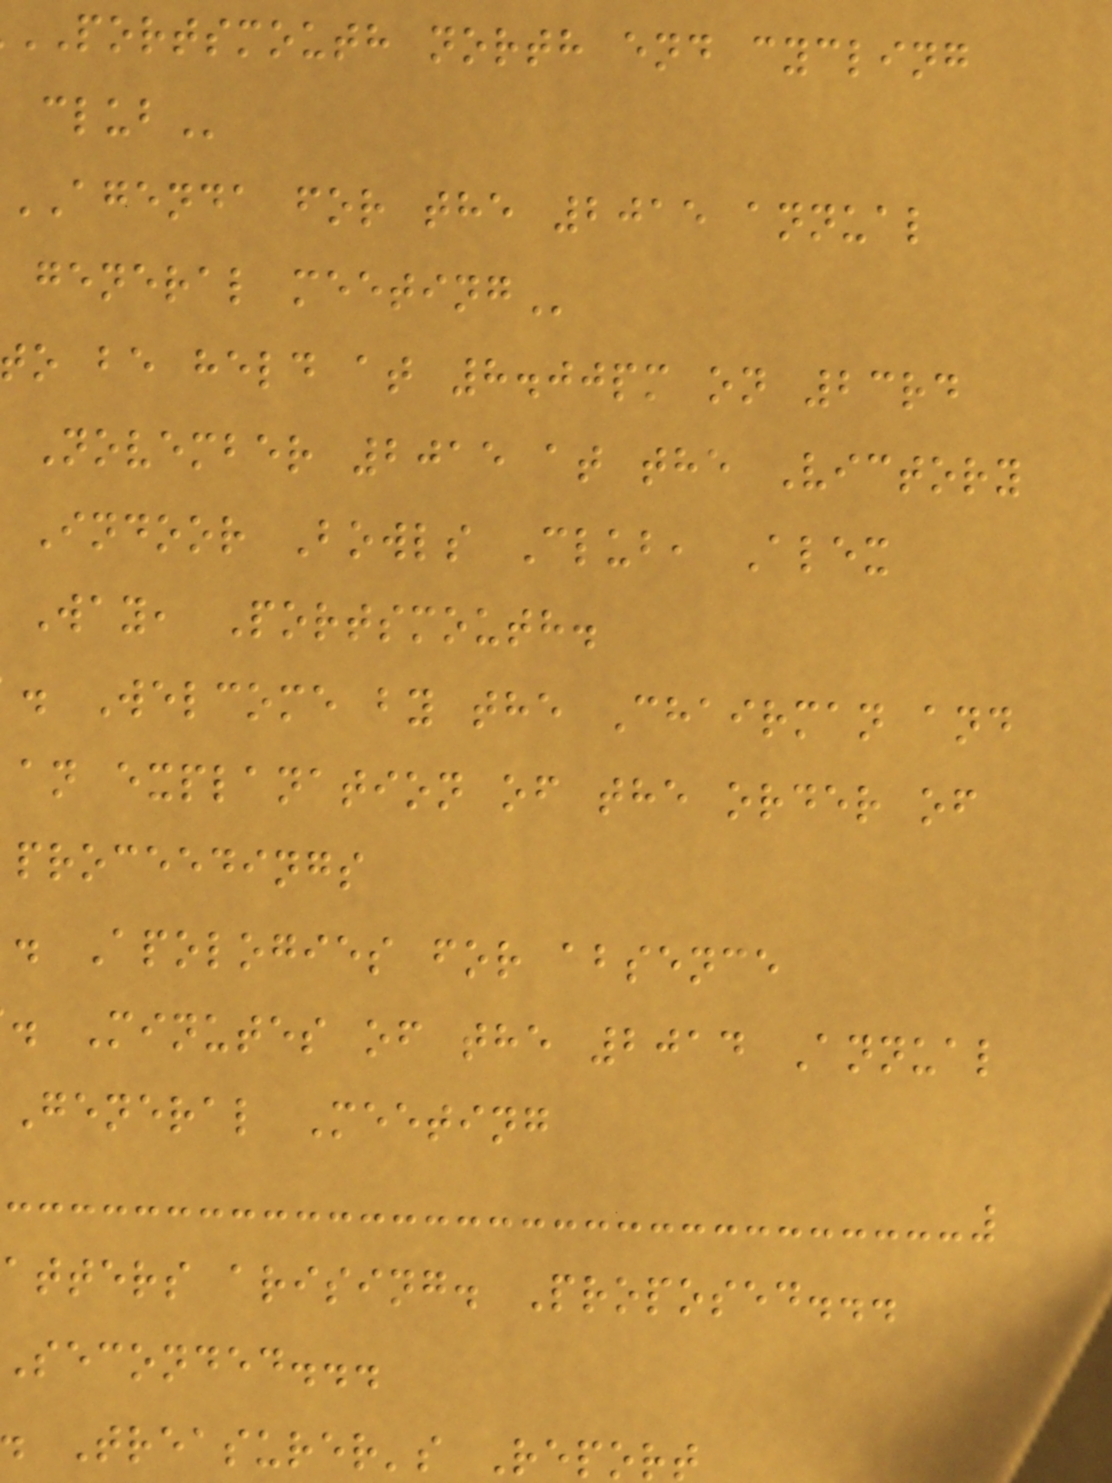PORTSMOUTH north end cycling
AGENDA for the 2015 annual
general
to be held at 8.00pm on 23rd
November 2015 at the Victory
Indoor Bowls Club, Alex
Way, Portsmouth.
. Welcome by the Chairman and
an explanation of the order of
proceedings
. Apologies for absence
. Minutes of the 2014 Annual
General Meeting
atters arising. Proposed...
Seconded...
Treasurer's Report
